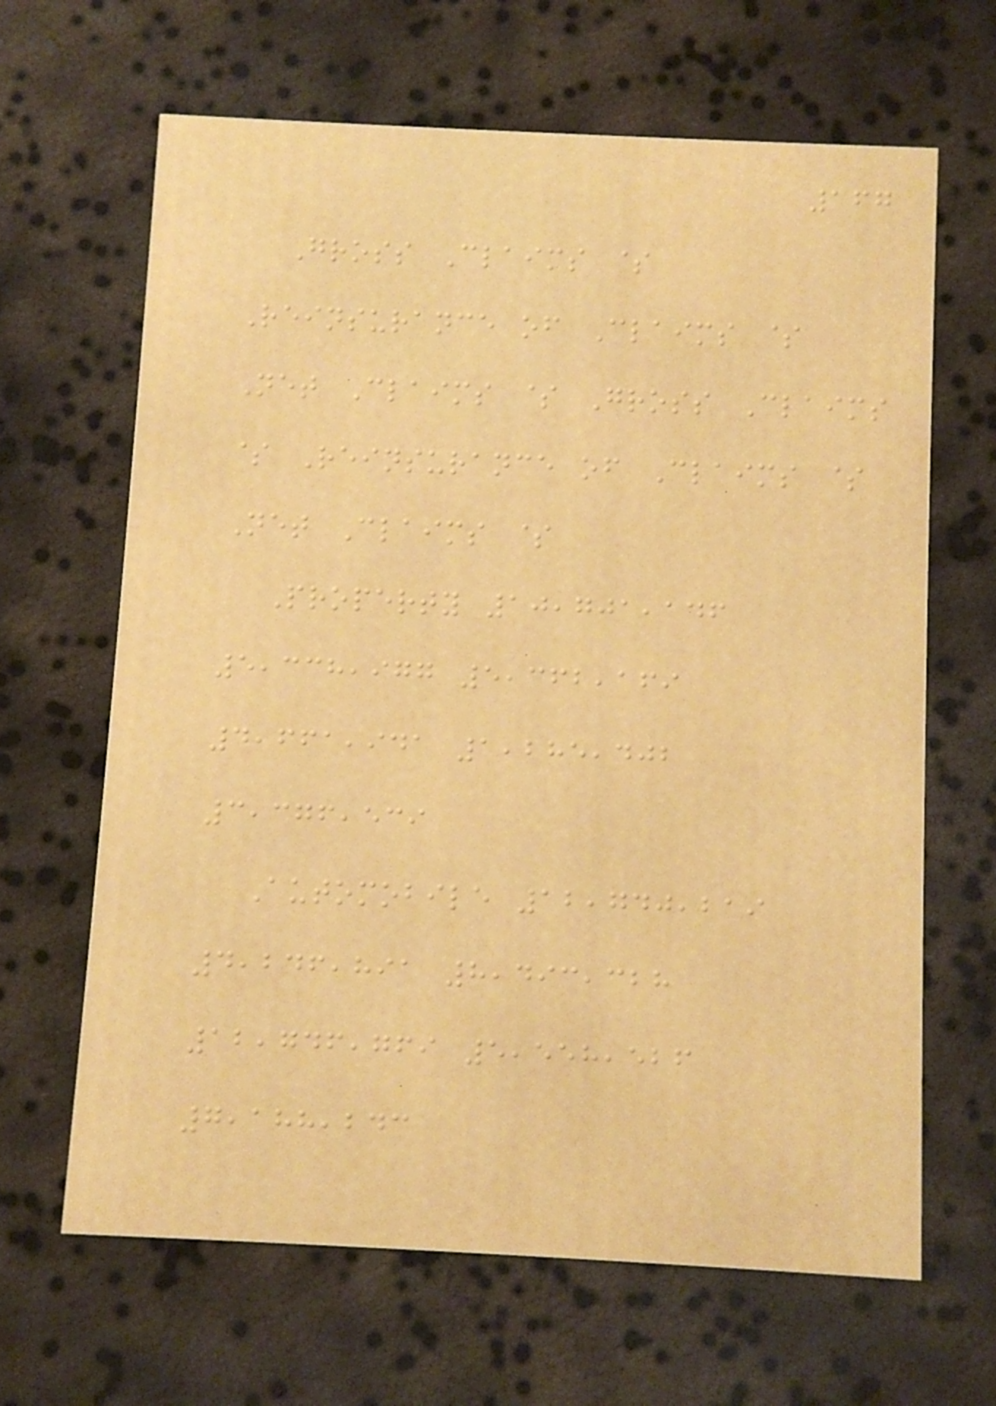167
Gross Claims $
Reinsurance of Claims $
Net Claims $ Gross Claims
$ Reinsurance of Claims $
Net Claims $
Property 10,701,146
5,338,977 5,362,169
4,661,941 1,285,402
3,376,539
Automobile 12,740,219
4,246,891 8,493,328
12,746,769 5,558,526
7,188,243
